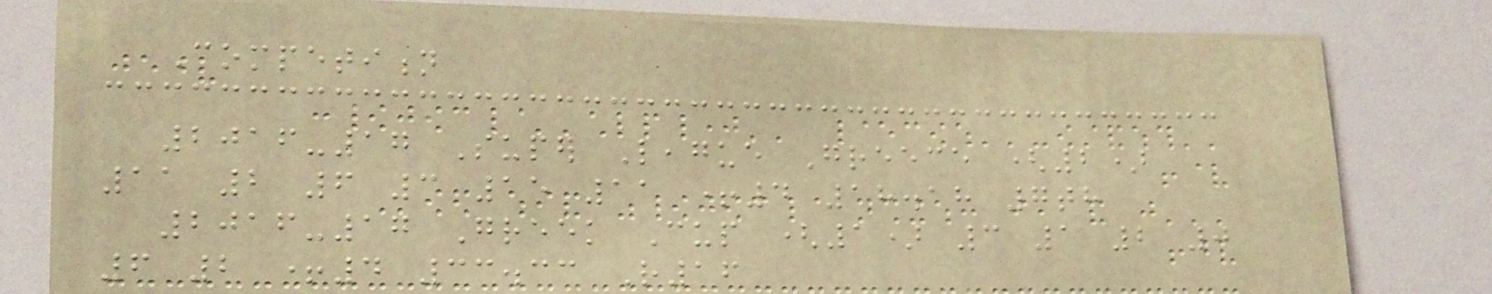Competition
2016-17 Super League Greece (2)
11 2 6 3 15 11 +4 18.18 7th
2016-17 Greek Cup (1) 3 1 2 0
6 2 +4 33.33 R16
